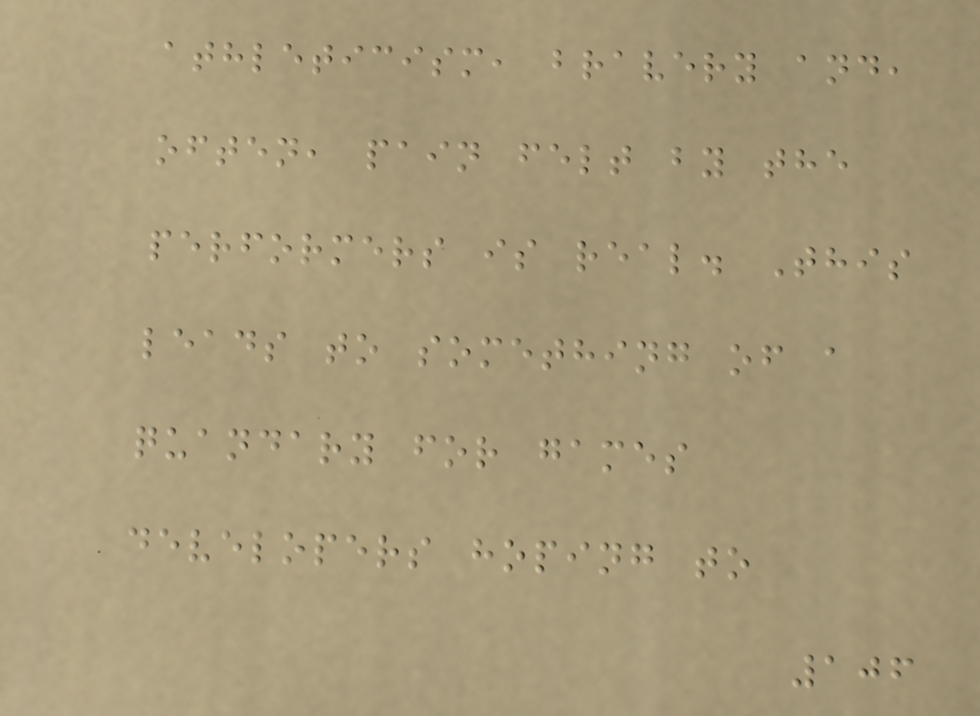athleticism, bravery and,
often, pain felt by the
performers is real. This
leads to something of a
quandary for games
developers hoping to
106
